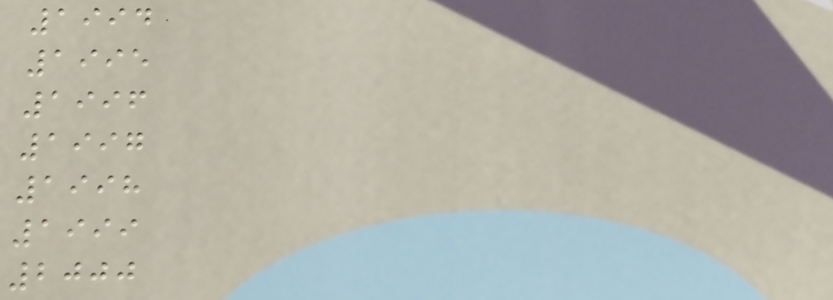1994
1995
1996
1997
1998
1999
2000
